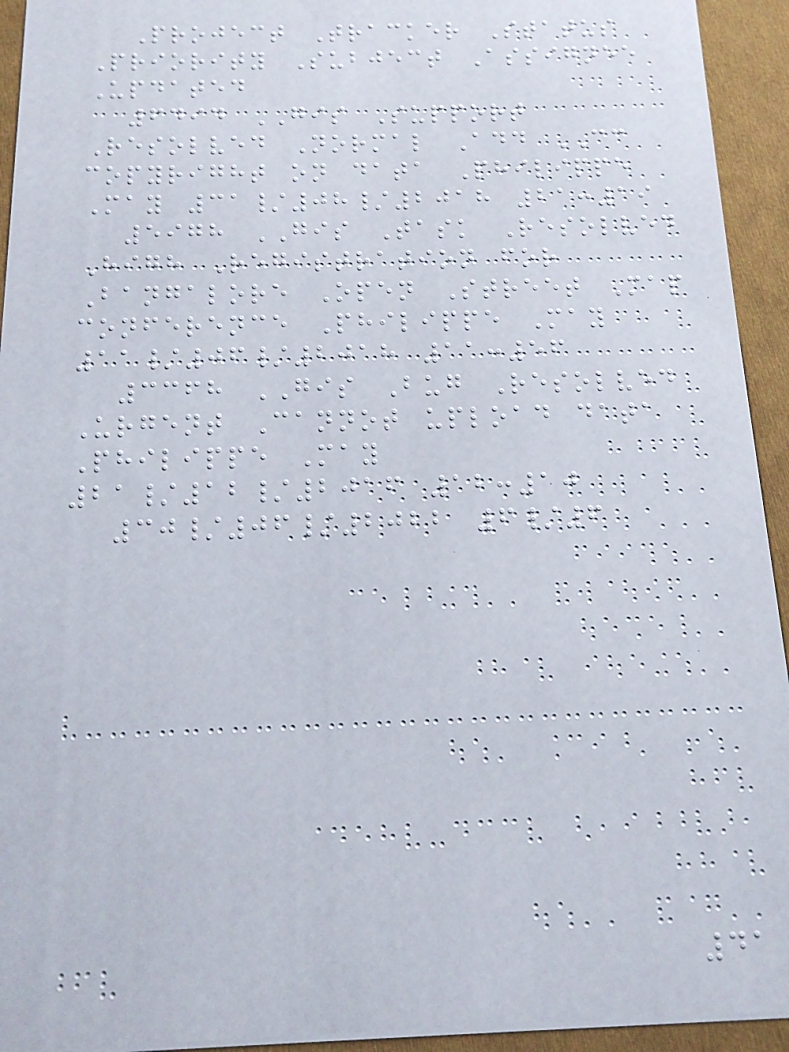Project Tracker Status
Priority Subject Assignee
Updated
6494 GIS Support
Resolved Normal Add CC
copyright on data Philippe
May 31/08/2018 21:19
5978 GIS Task Resolved
High Registration for
Bangalore Open Street Map
conference Philippe May
11/06/2018 11:56
3368 GIS Bug Resolved
Urgent Cannot upload data
Philippe May
21/12/2016 12:10
30/06/2022 6/6
41
